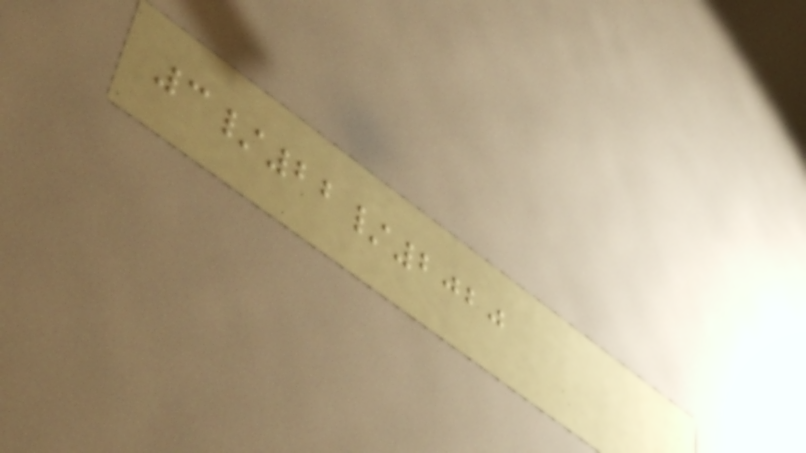3/22/2020
